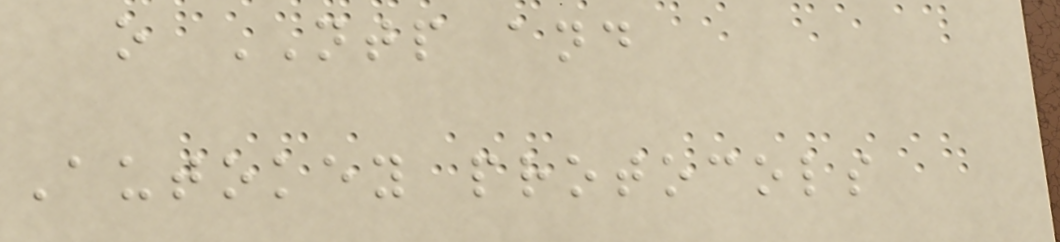o NTP and
Autokey protocols
